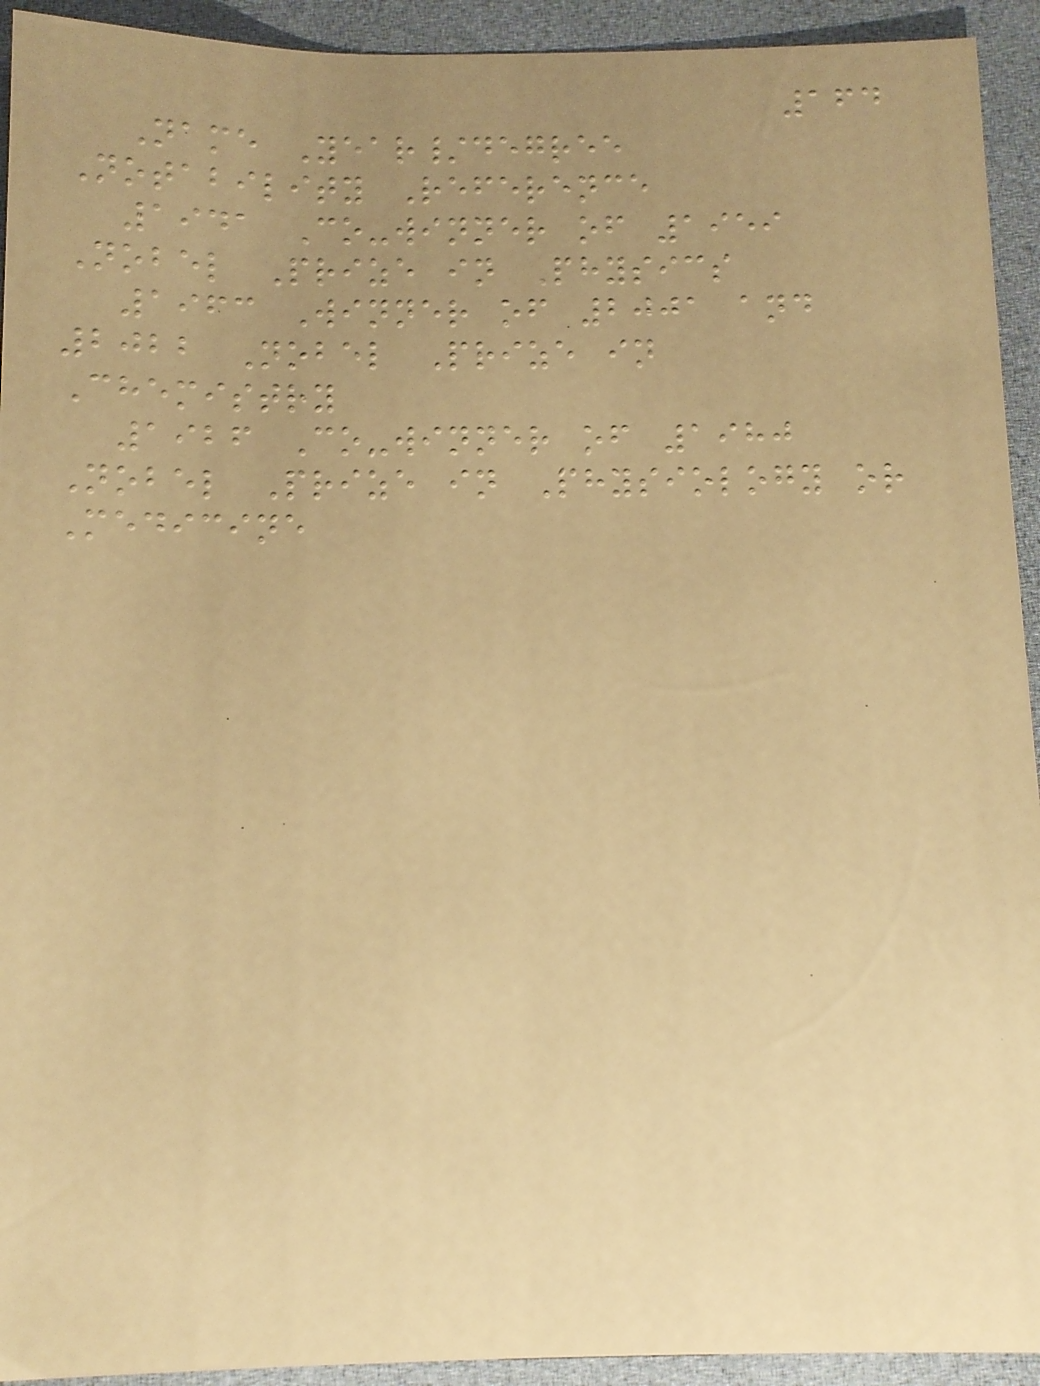164
Name Year/degree
Notability Reference
1941 Co-winner of 1959
Nobel Prize in Physics
1963 Winner of 2001 and
2022 Nobel Prize in
Chemistry
1926 Co-winner of 1980
Nobel Prize in Physiology or
Medicine
